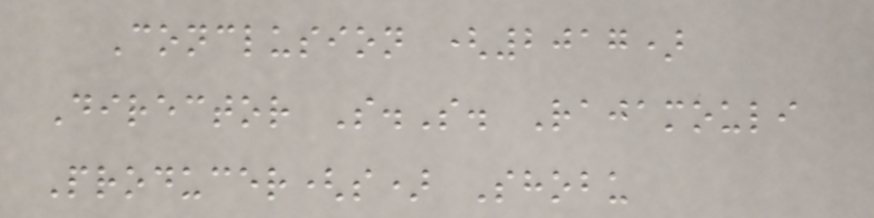Conclusion (2017)
Director S.S. Rajamouli
Producer(s) Shobu
